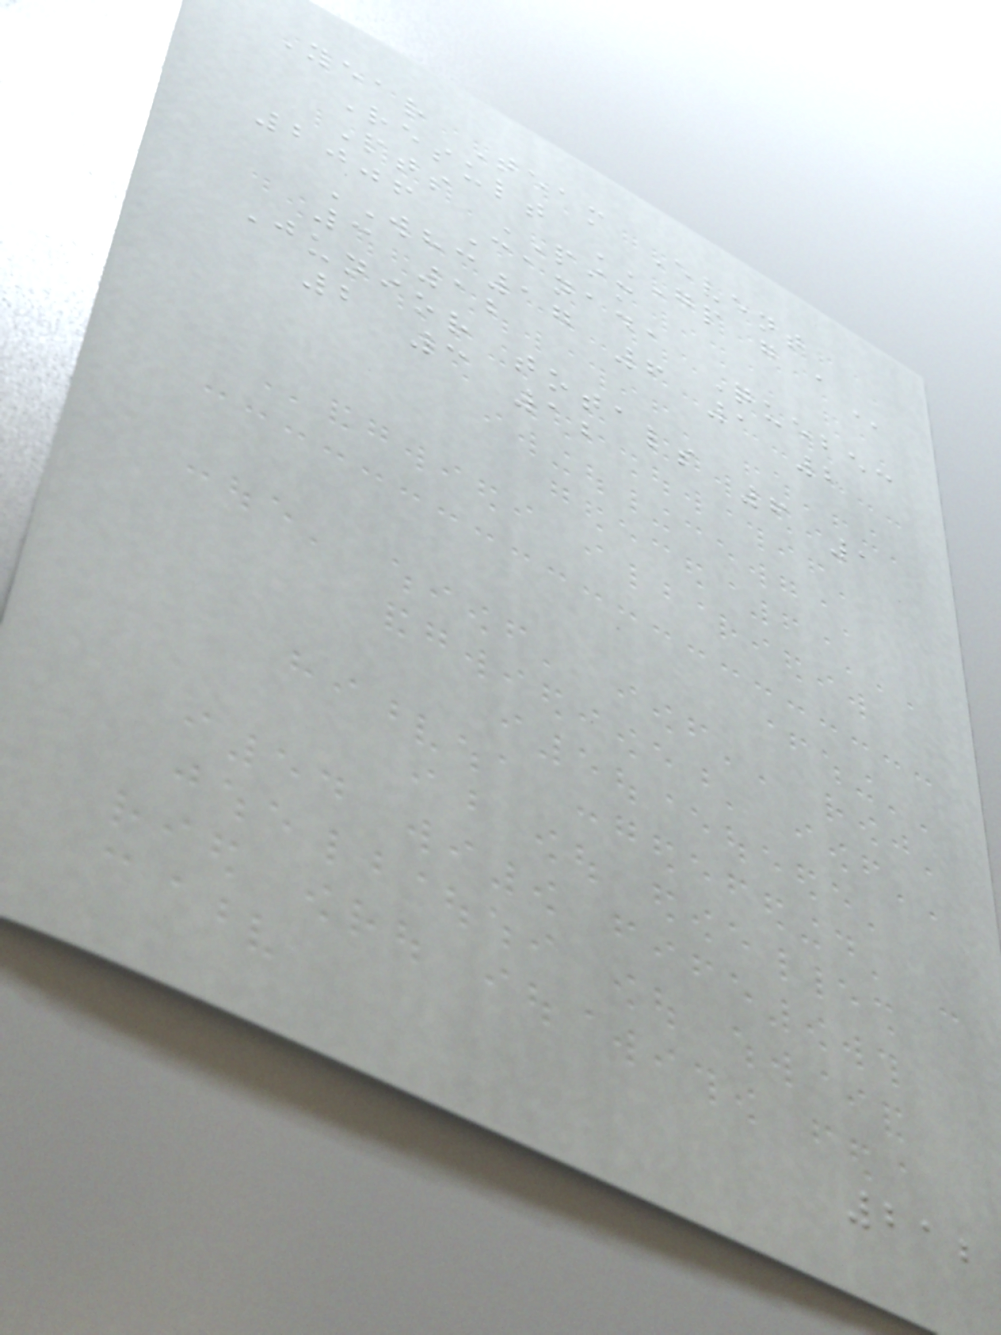Year Team Event
Result GP G A
Pts PIM
2006 Canada Quebec
WHC17 6 1 2
3 12
Junior totals 6 1
2 3 12
212
